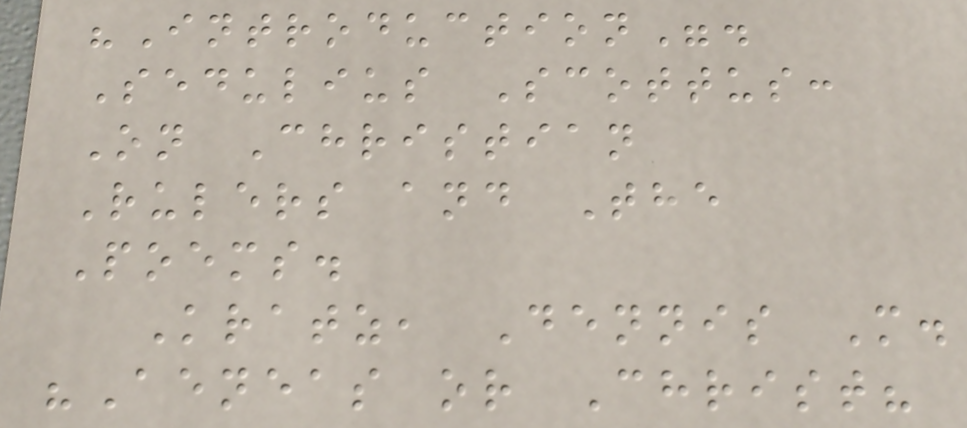"Introduction".
Sedulius Scottus:
On Christian
Rulers and The
Poems.
Kratz, Dennis M.
"Aeneas or Christ?
